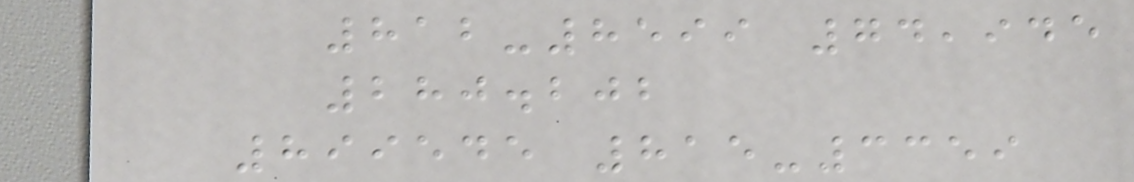812-8599 74,945
280.202
899545 815-3359
